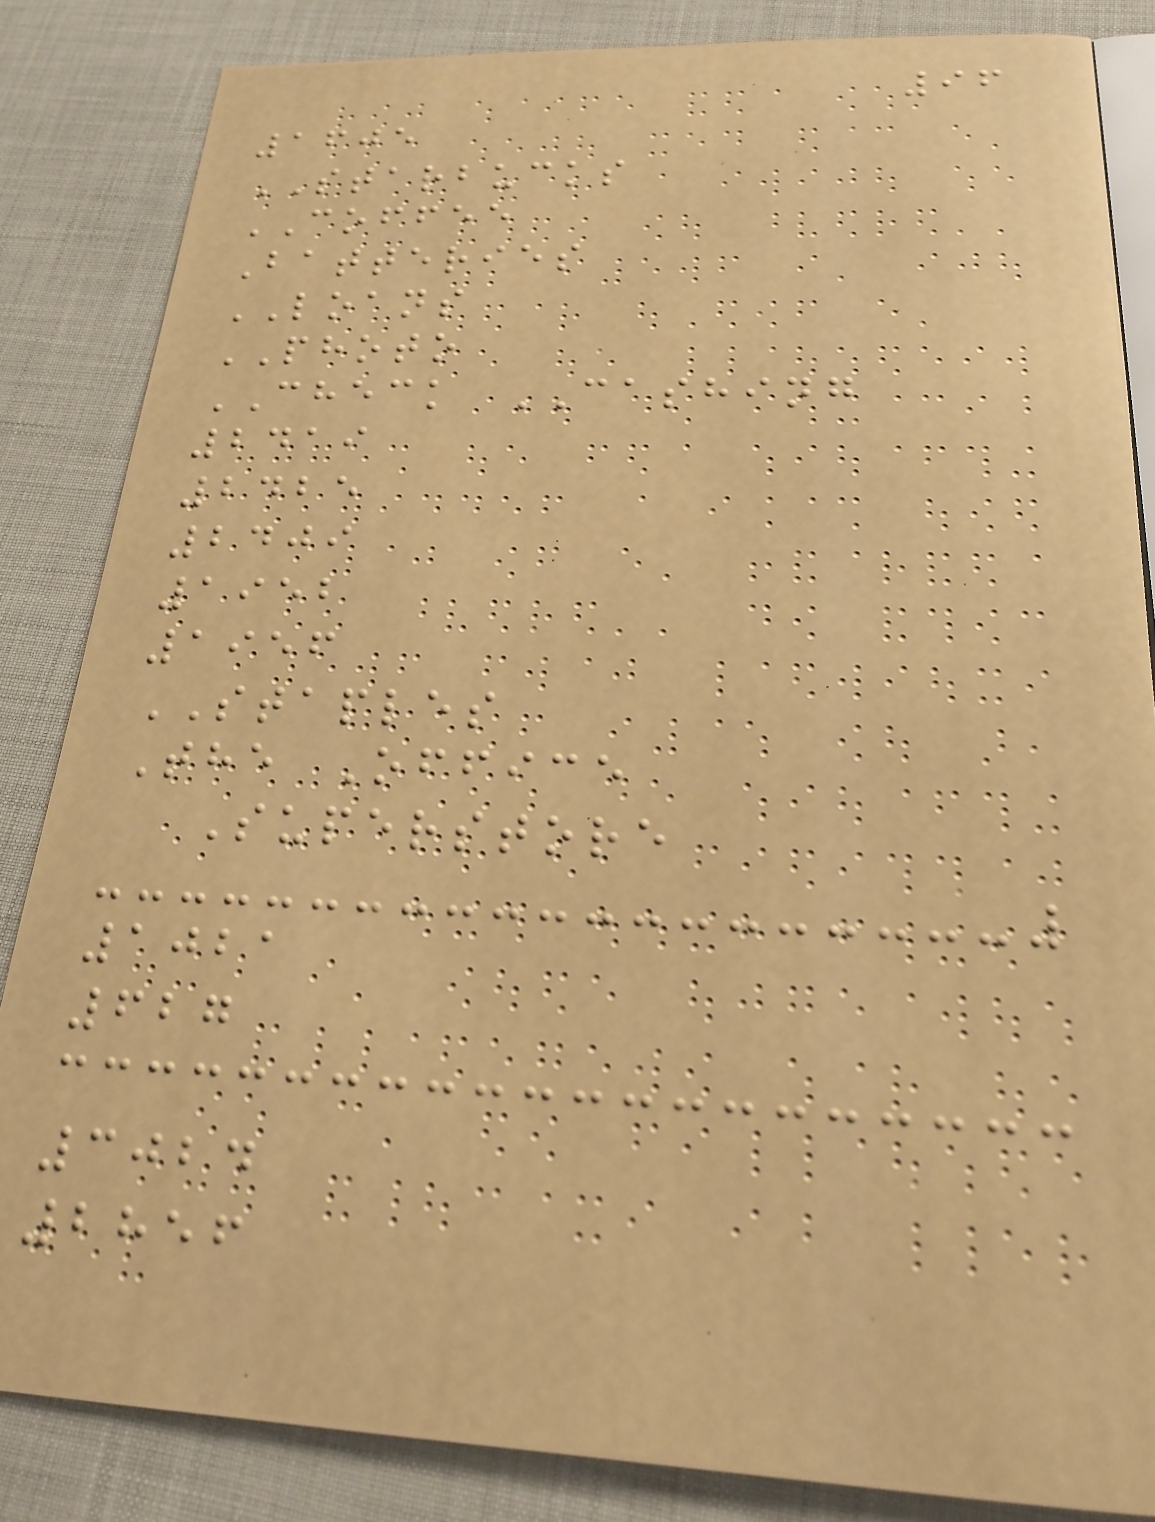96
1605
STARBUCKS
COFFEE
Batteries
LOANS
PHOTO
CHECK CASHING
2419
2425
2409
1952
1956
STAPLES
The Office
Superstore
1021
627
3024
2856
